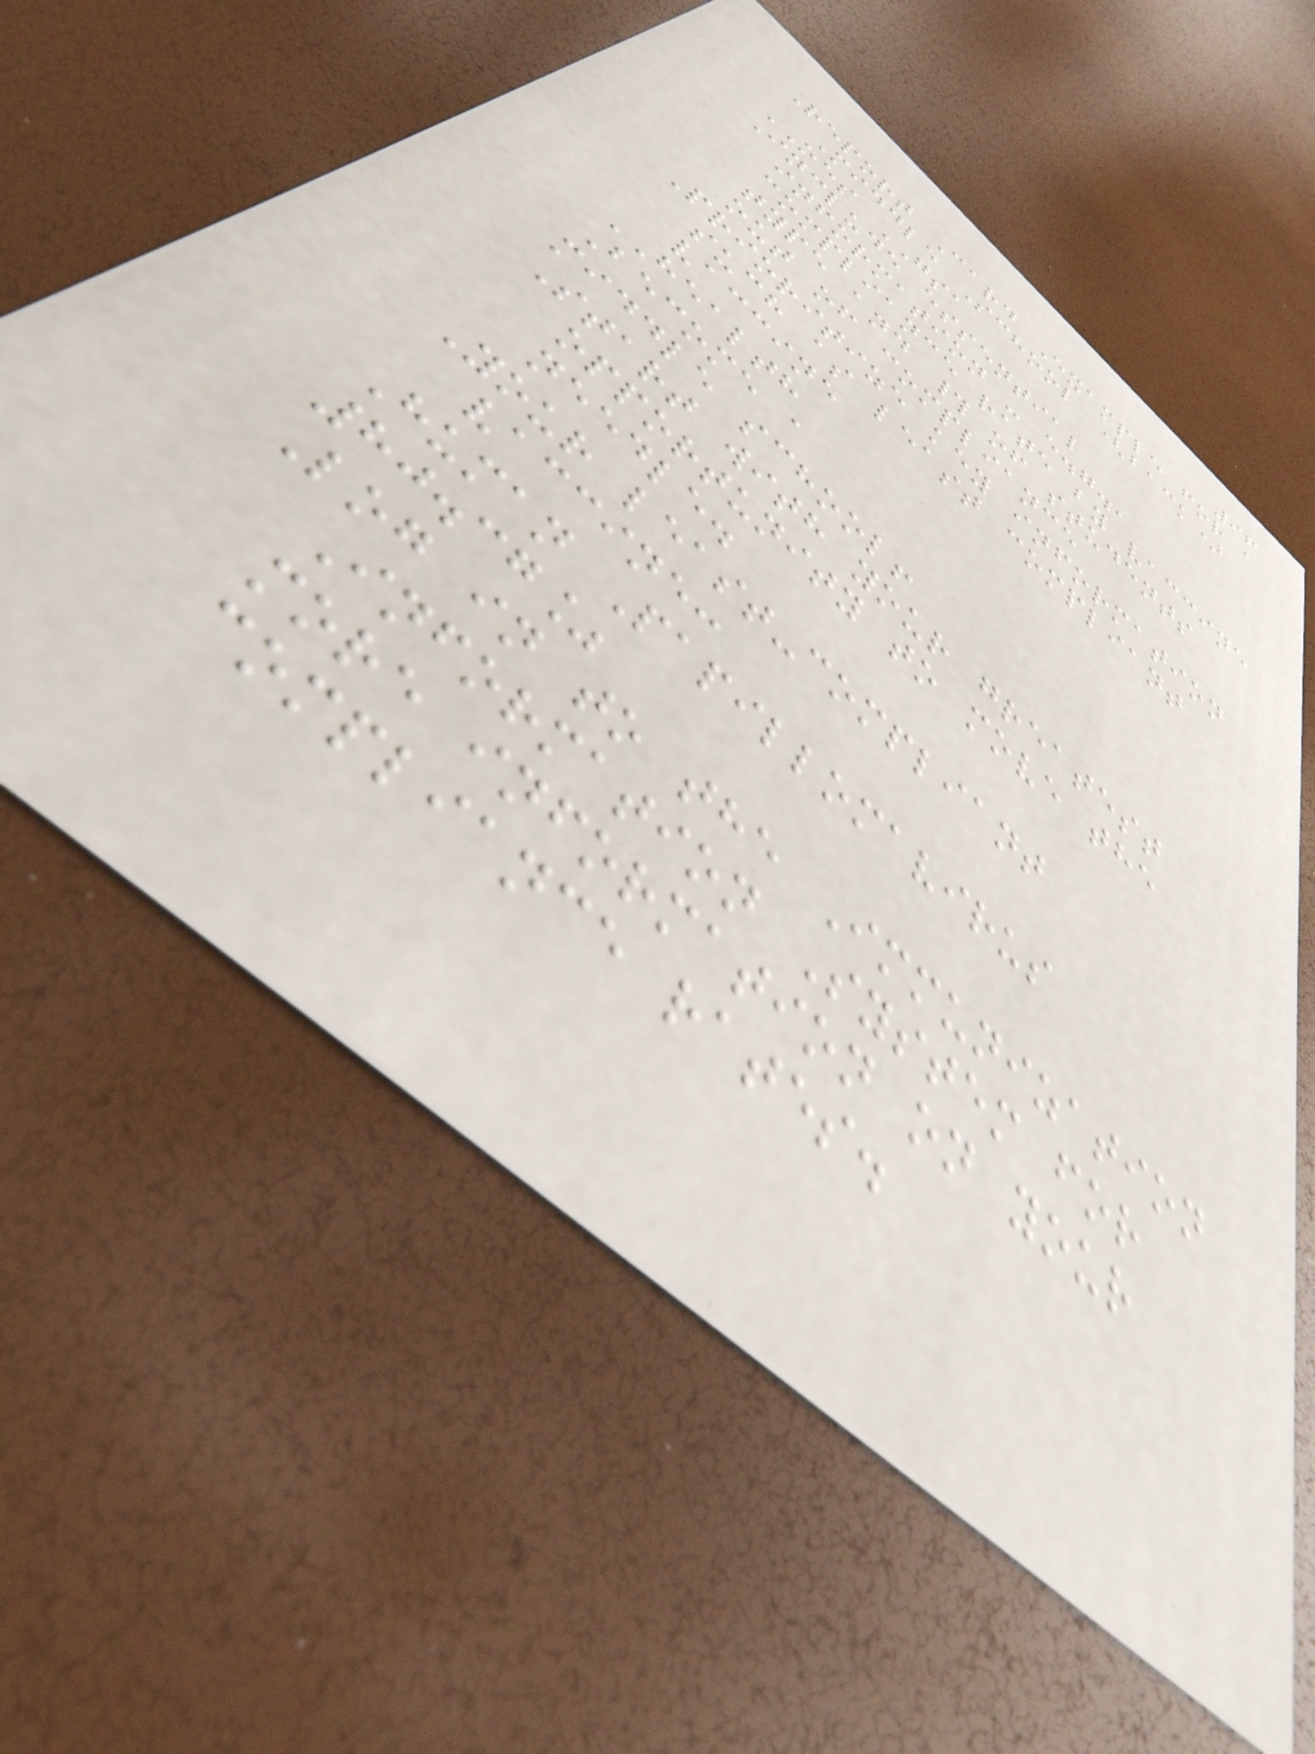96
Report Card Example for a
Middle School (back)
OES GSA
Include essential
information - e.g.,
compliance rate by vaccine
type and # of students
out of compliance
Prioritize key information
such as least compliant
vaccine
HEALTH
Become a
middle school!
Start with your greatest
opportunity to move the
needle.
Your least-compliant
vaccine:
Human Papillomavirus
80.37%
Log in to the Immunization
Information System for
more information on your
compliance rates.
